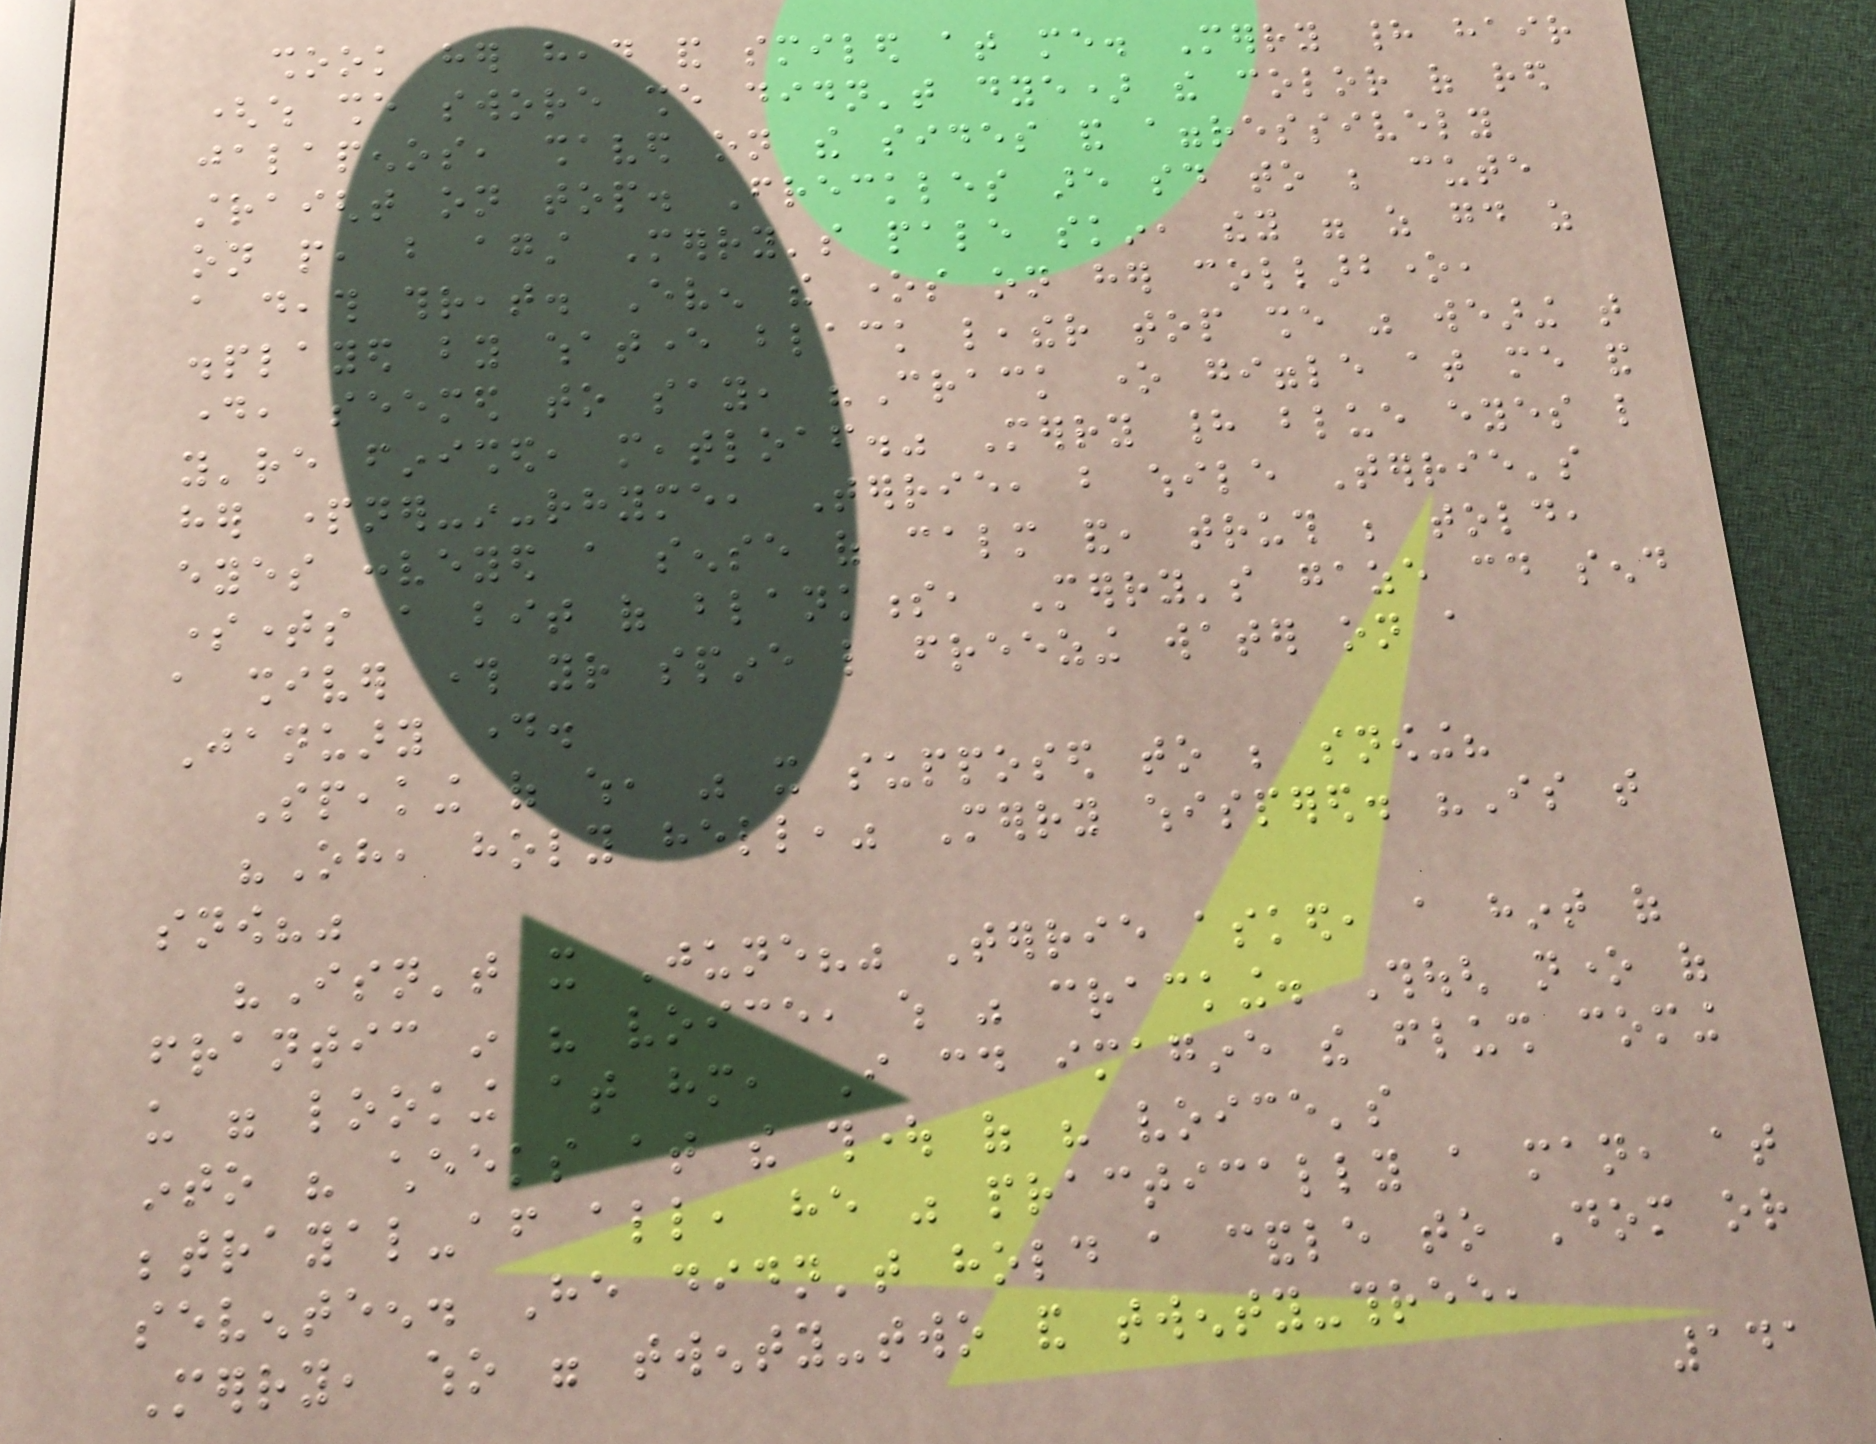shook her head and smiled at me. Merry had hair
(which she swore she didn't dye) the color of red
jalapenos, shaved on the sides and aggressively
straight on top. Freckles are said to be cute
on people, but against Merry's pale skin, they were as good as
a death threat. Even the ones on her collarbone,
displayed by whatever black leather top she was wearing that
day, seemed to say, "Crack one giggle at me and
you're finished, meatloaf." Merry had blue eyes like
her partner-in-rhyme, Terrie, but while Terrie's
eyes conveyed a sense of calm and, truth be told,
sometimes a bit of blankness, Merry's gaze could send
a shiver through your spine like freezing water on a
January day.
Speaking of which, was it supposed to be snowing?
"Oh, holy hell," Merry whispered. "Is that
snow?"
"Isn't it June?" Terrie asked, a hint of
frantic in his voice, which was cracking. Though none of
us were looking at him, I could imagine the flush coming
into his cheeks at the thought of his voice's
betrayal-after all, he was practically a man, at
seventeen. He didn't hold a candle to Dom or
Merry, who were twenty-two and twenty-three,
141
